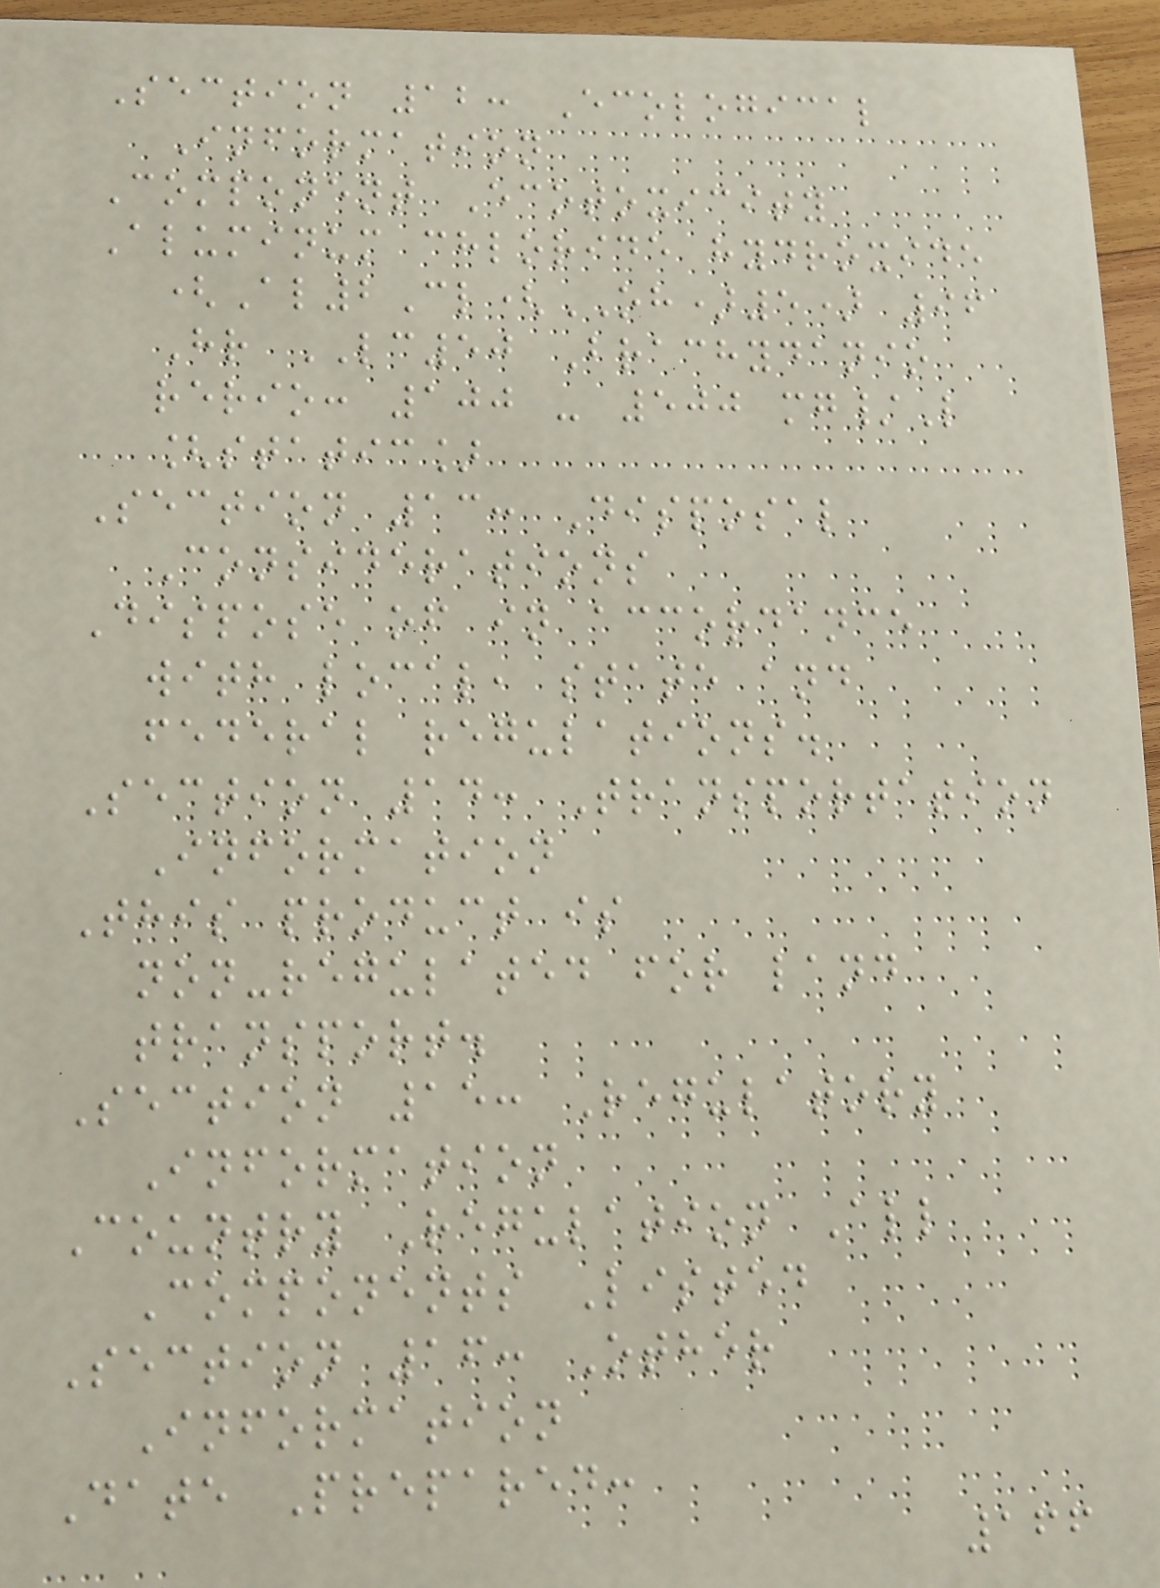Section 12: Ecological
Information
Component Ecotoxicity
Aluminum chloride hydroxide
(Al2Cl(OH)5) 96
Hr LC50 Brachydanio
rerio: 100 - 500 mg/L
[static]
Section 13: Disposal
Considerations
Dispose of in accordance
with local, state and
federal regulations.
Section 14: Transportation
Information
This product is
non-regulated for land
transport.
Section 15: Regulatory
Information
Country Regulation All
Components Listed
Section 16: Other
Information
Date Prepared:
166
